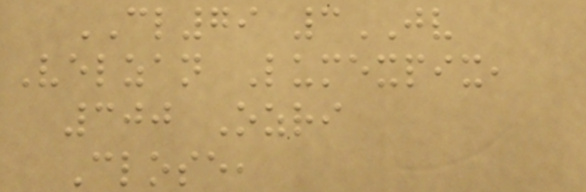CL79 3JV
Velzan Lumexpix,
300 Ozri
Close,
